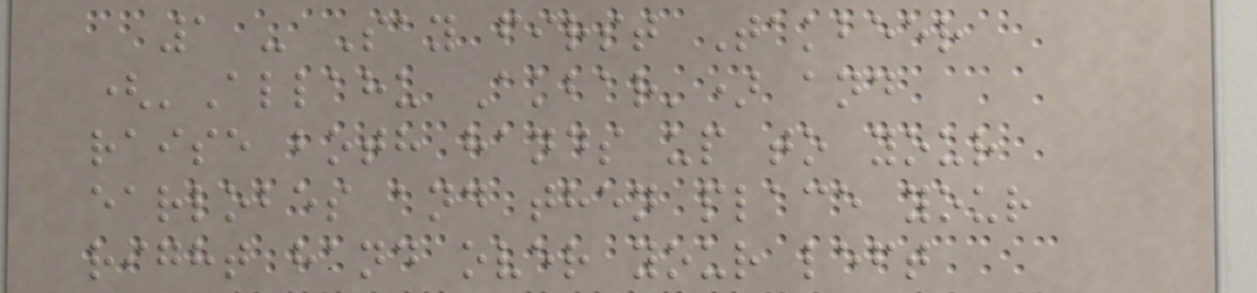1 - Say first Takbeer
('Allahu Akbar') and
raise both hands up to your
earlobes and then place your
right hand over your left
